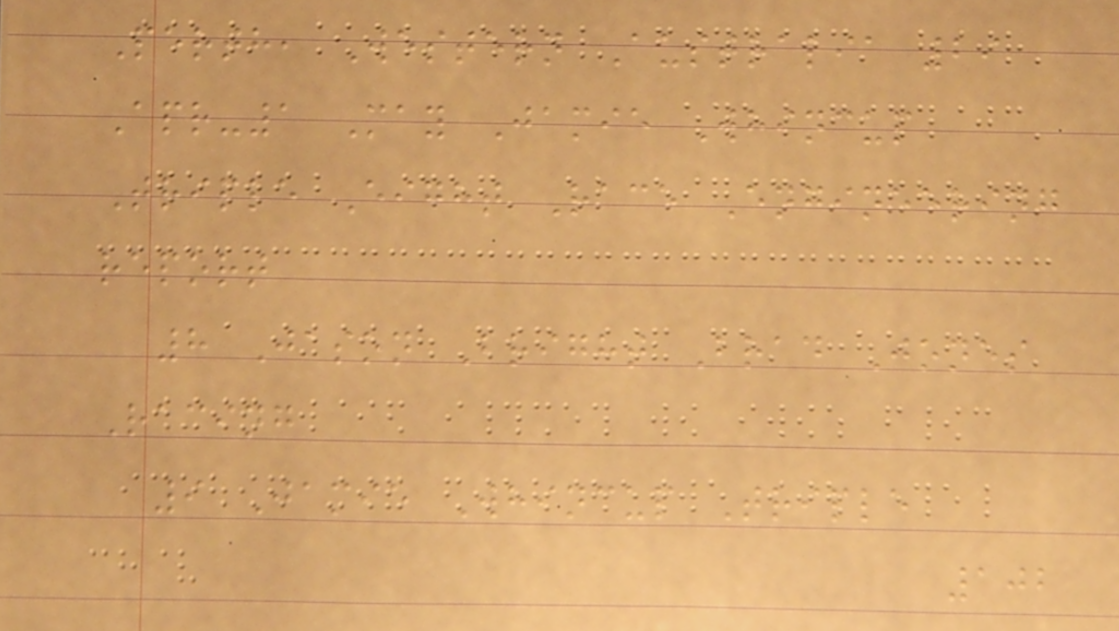Perth, Western Australia 29
Apr-1 May Jamie Whincup
Triple Eight Race Engineering
report
8 Jason Bright Brad Jones
Racing
9 Jamie Whincup Triple
102
